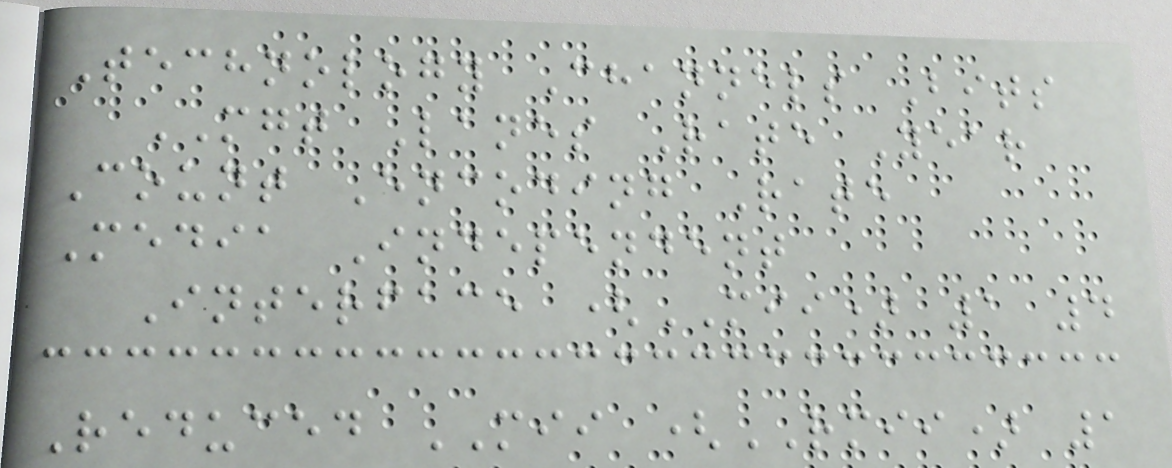Technology Channels Bits
MGT Lanes Rate Year
Count Encoding Rate
Media Independent
Interface (MII) 1 4
Reduced MII (RMII) 1
